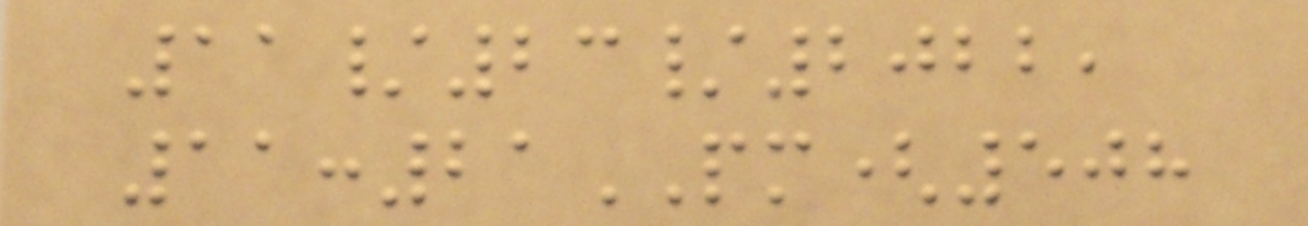11/23/2022,
11:21PM(508
